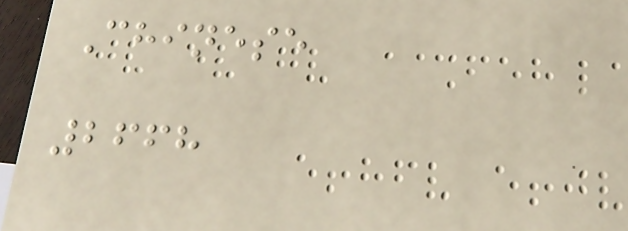Chinese
2668
